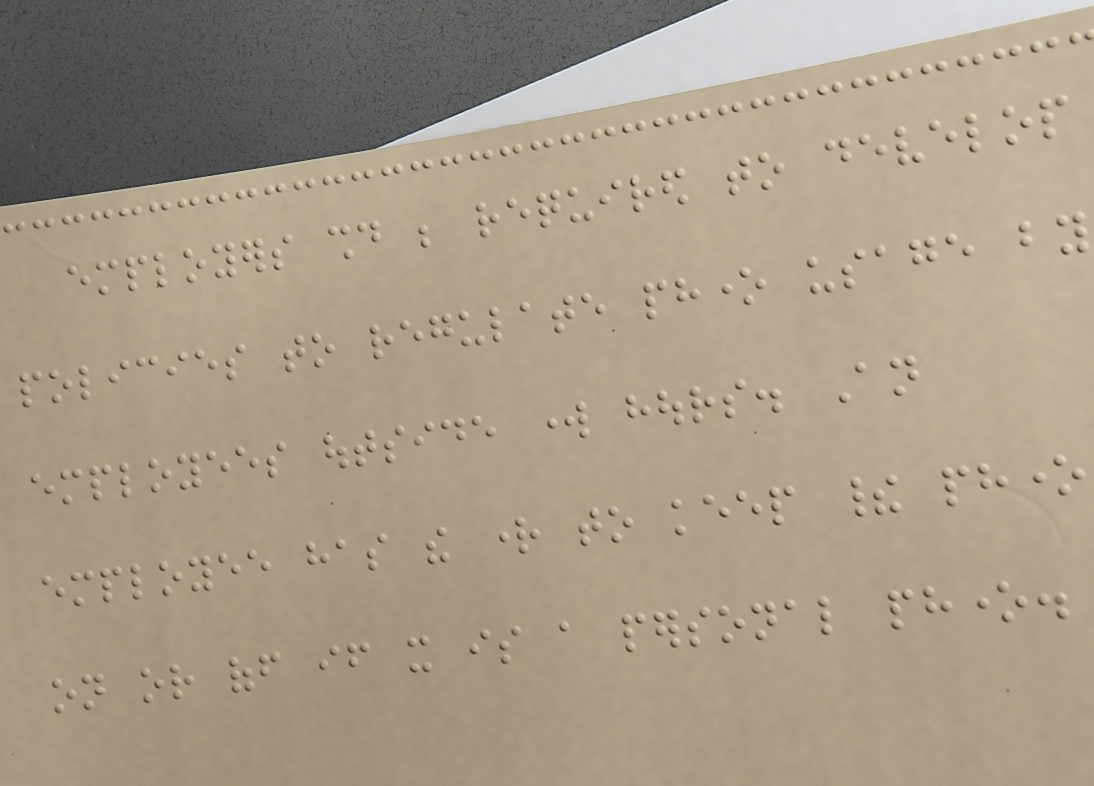employers should be required to develop
policies to regulate phone usage by
employees outside work hours. An
employee has the right to keep their phone
on or off if it is a personal phone.
